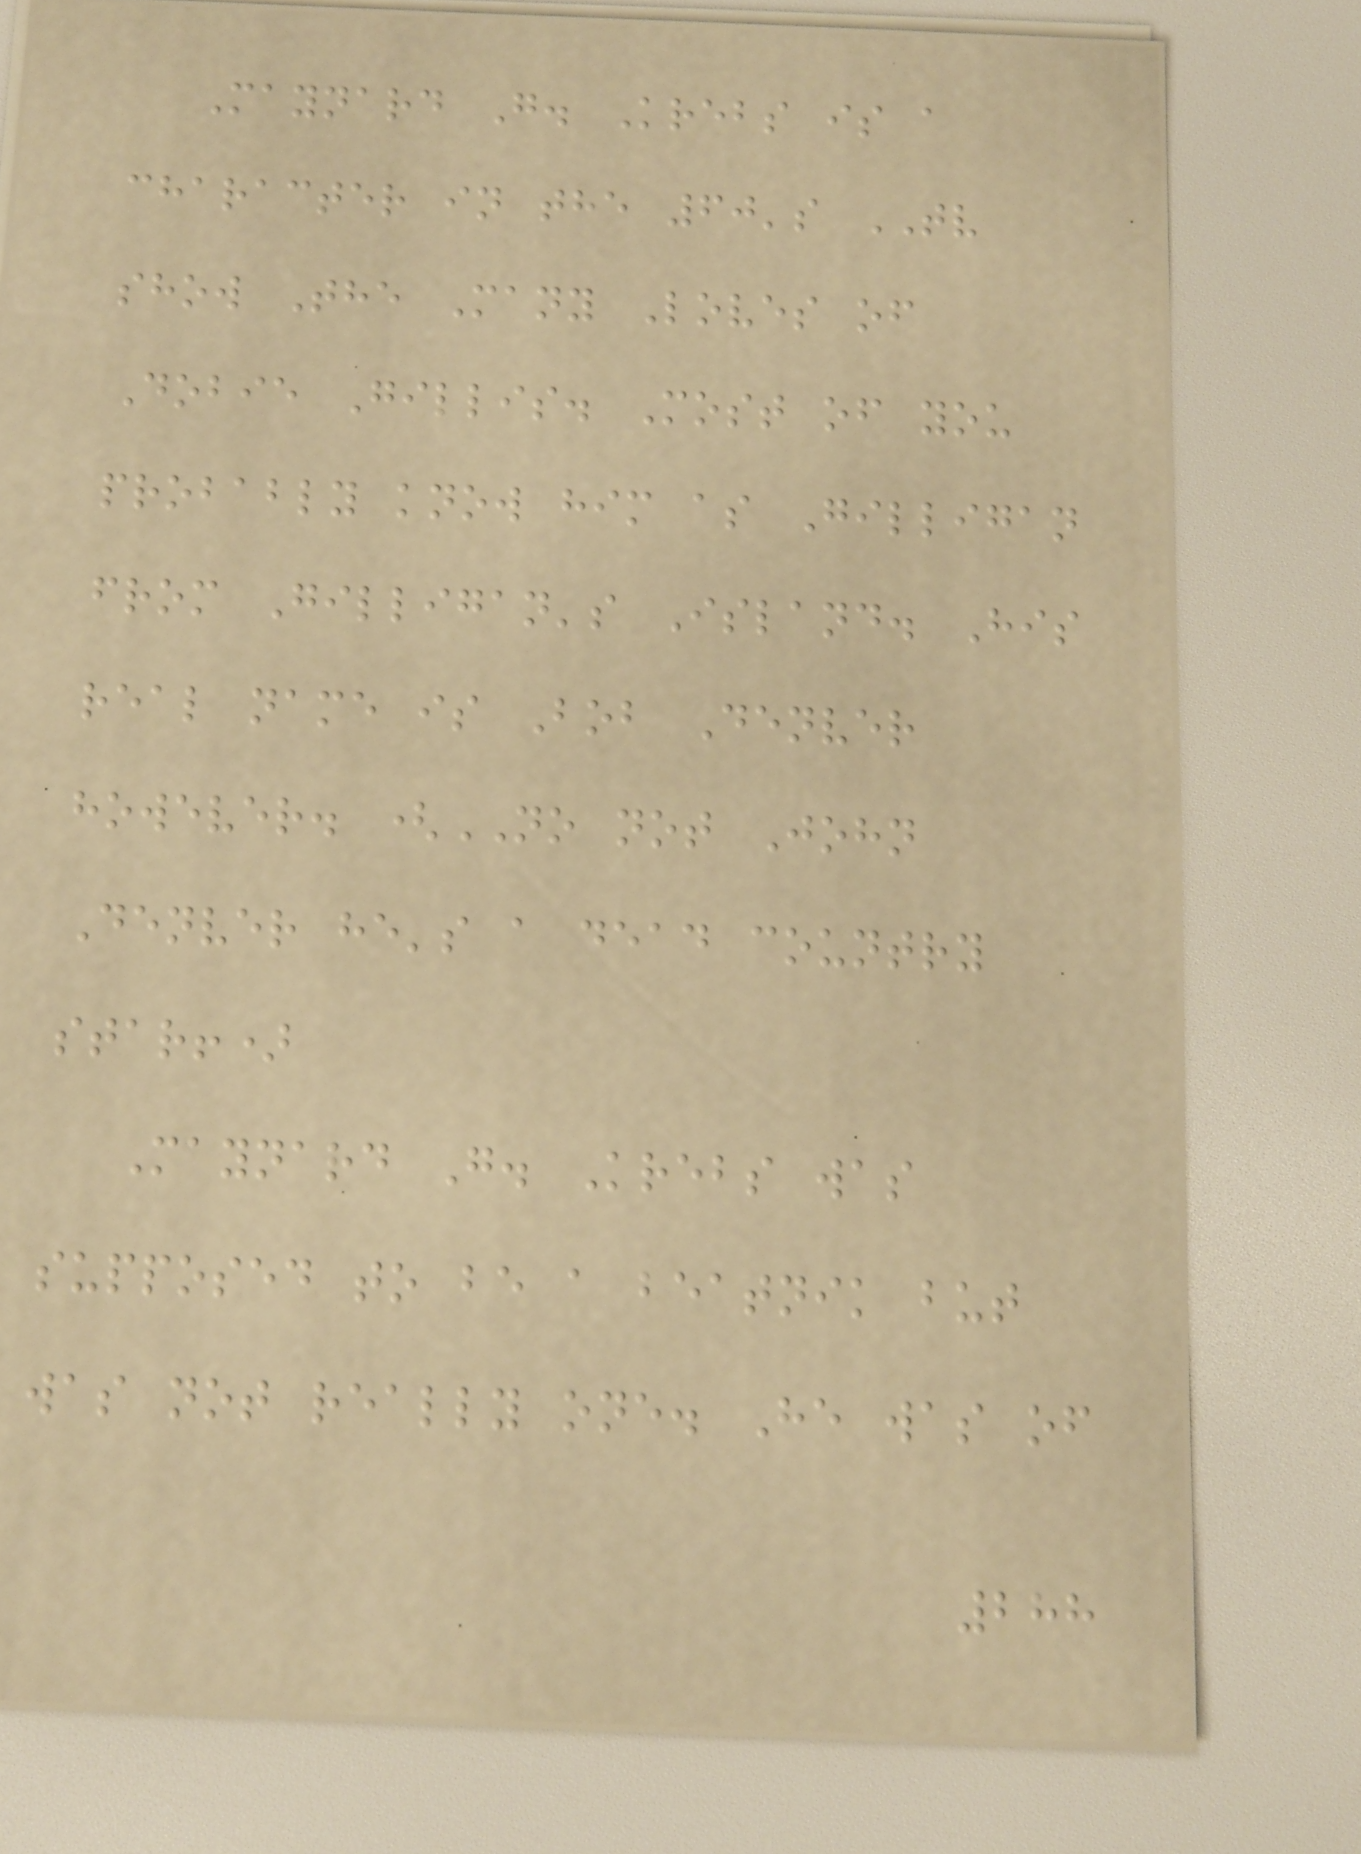Maynard G. Krebs is a
character in the 60's TV
show The Many Loves of
Dobie Gillis. Most of you
probably know him as Gilligan
from Gilligan's Island. His
real name is Bob Denver
however. (NO not John
Denver he's a dead country
star!)
Maynard G. Krebs was
supposed to be a beatnik but
was not really one. He was of
288
